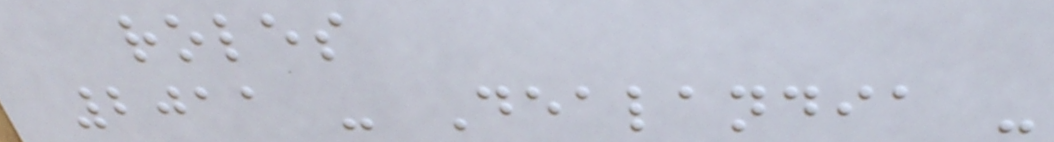roles
2011 - Dealandia -
